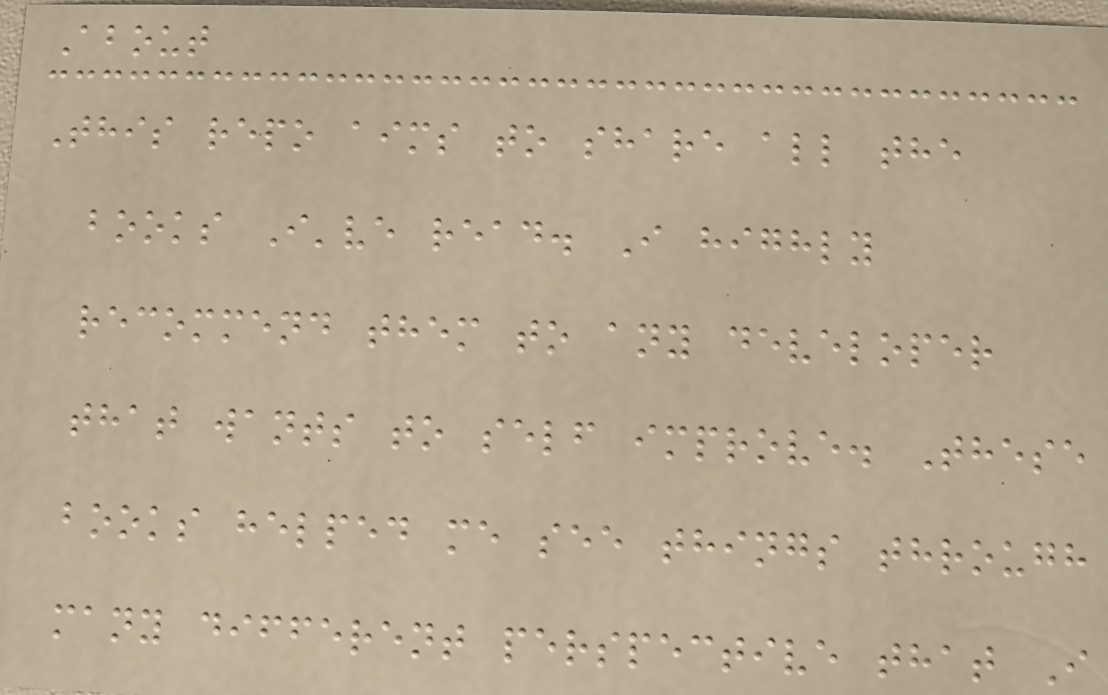About
This repo aims to share all the
books I've read. I highly
recommend them to any developer
that wants to self improve. These
books helped me see things through
many different perspective that I
